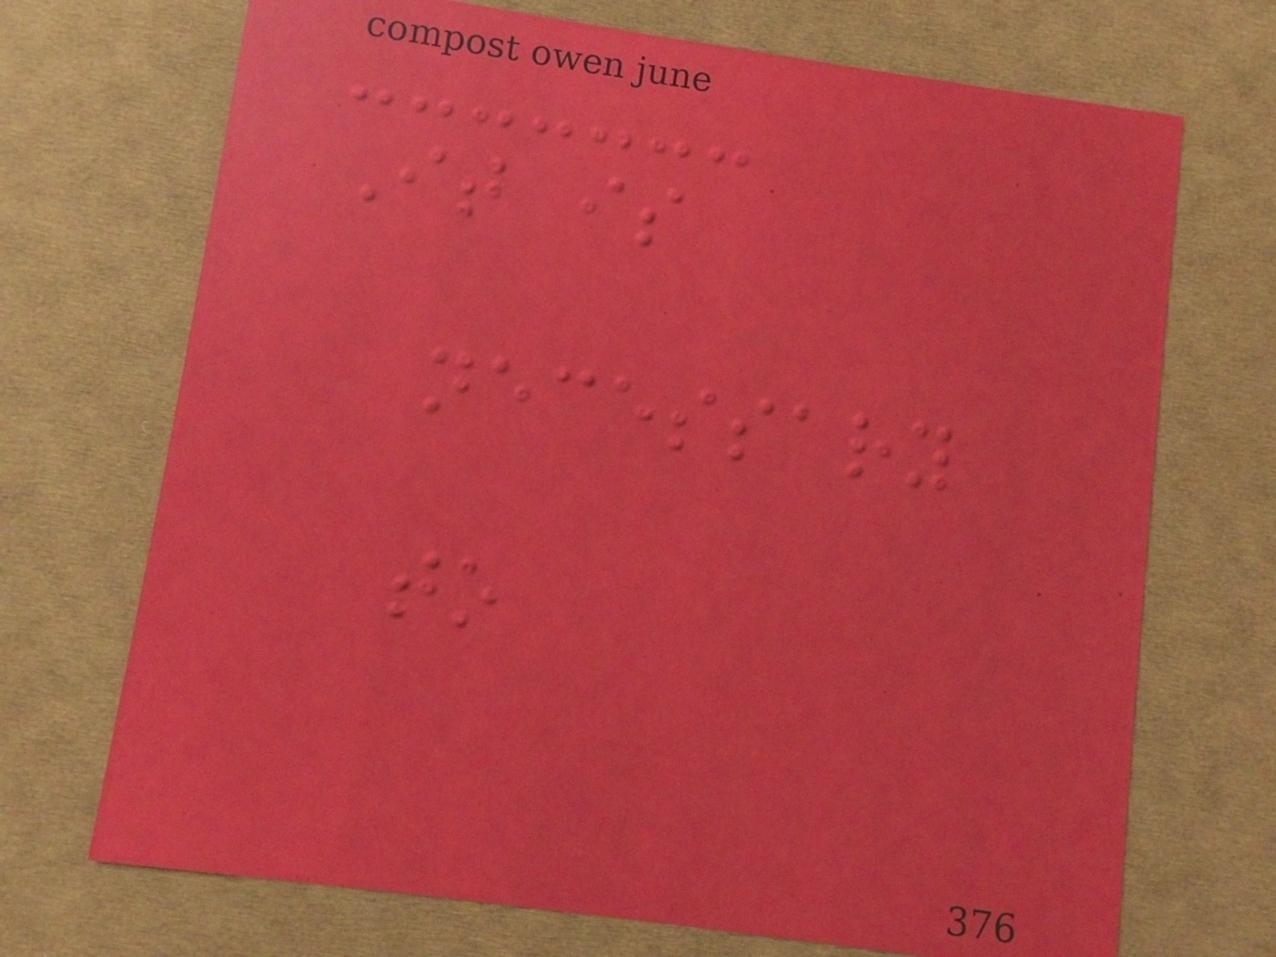It is
necessary
to
